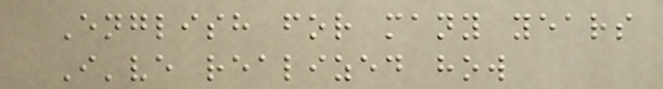English for many years
I've realized how
